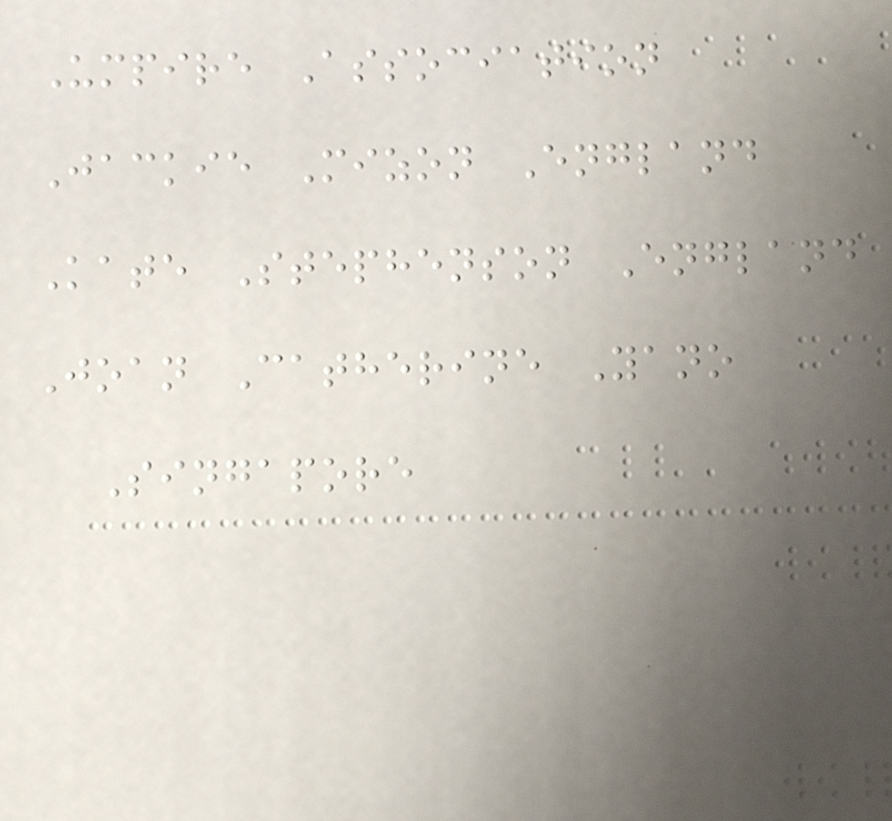Umpire Association
Jackie Mizon England
Kate Stephenson England
Joan Catherine Yano
Singapore
